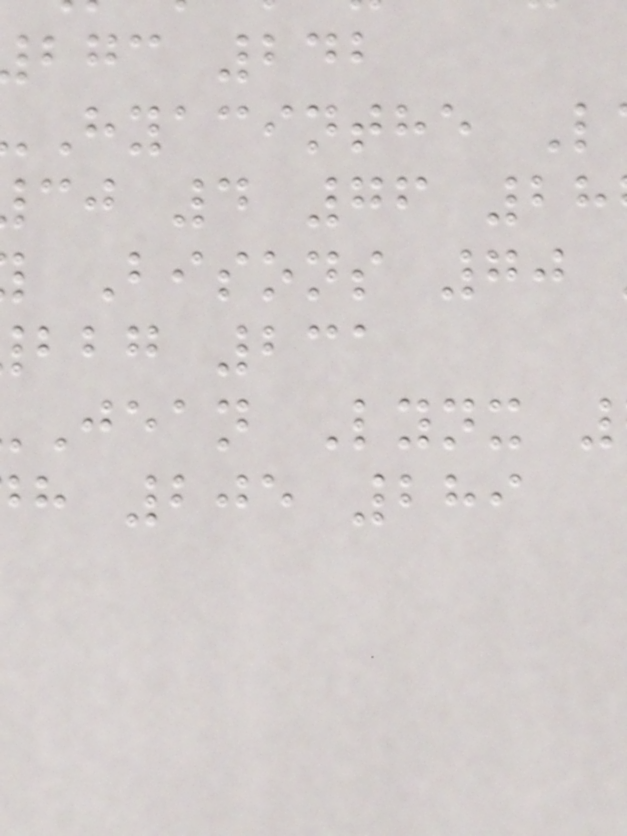bgc 242
Hyacinthe L
cj 4 76 28
Bisons 70
bbg 231
Jean Lynx
h 205 289
